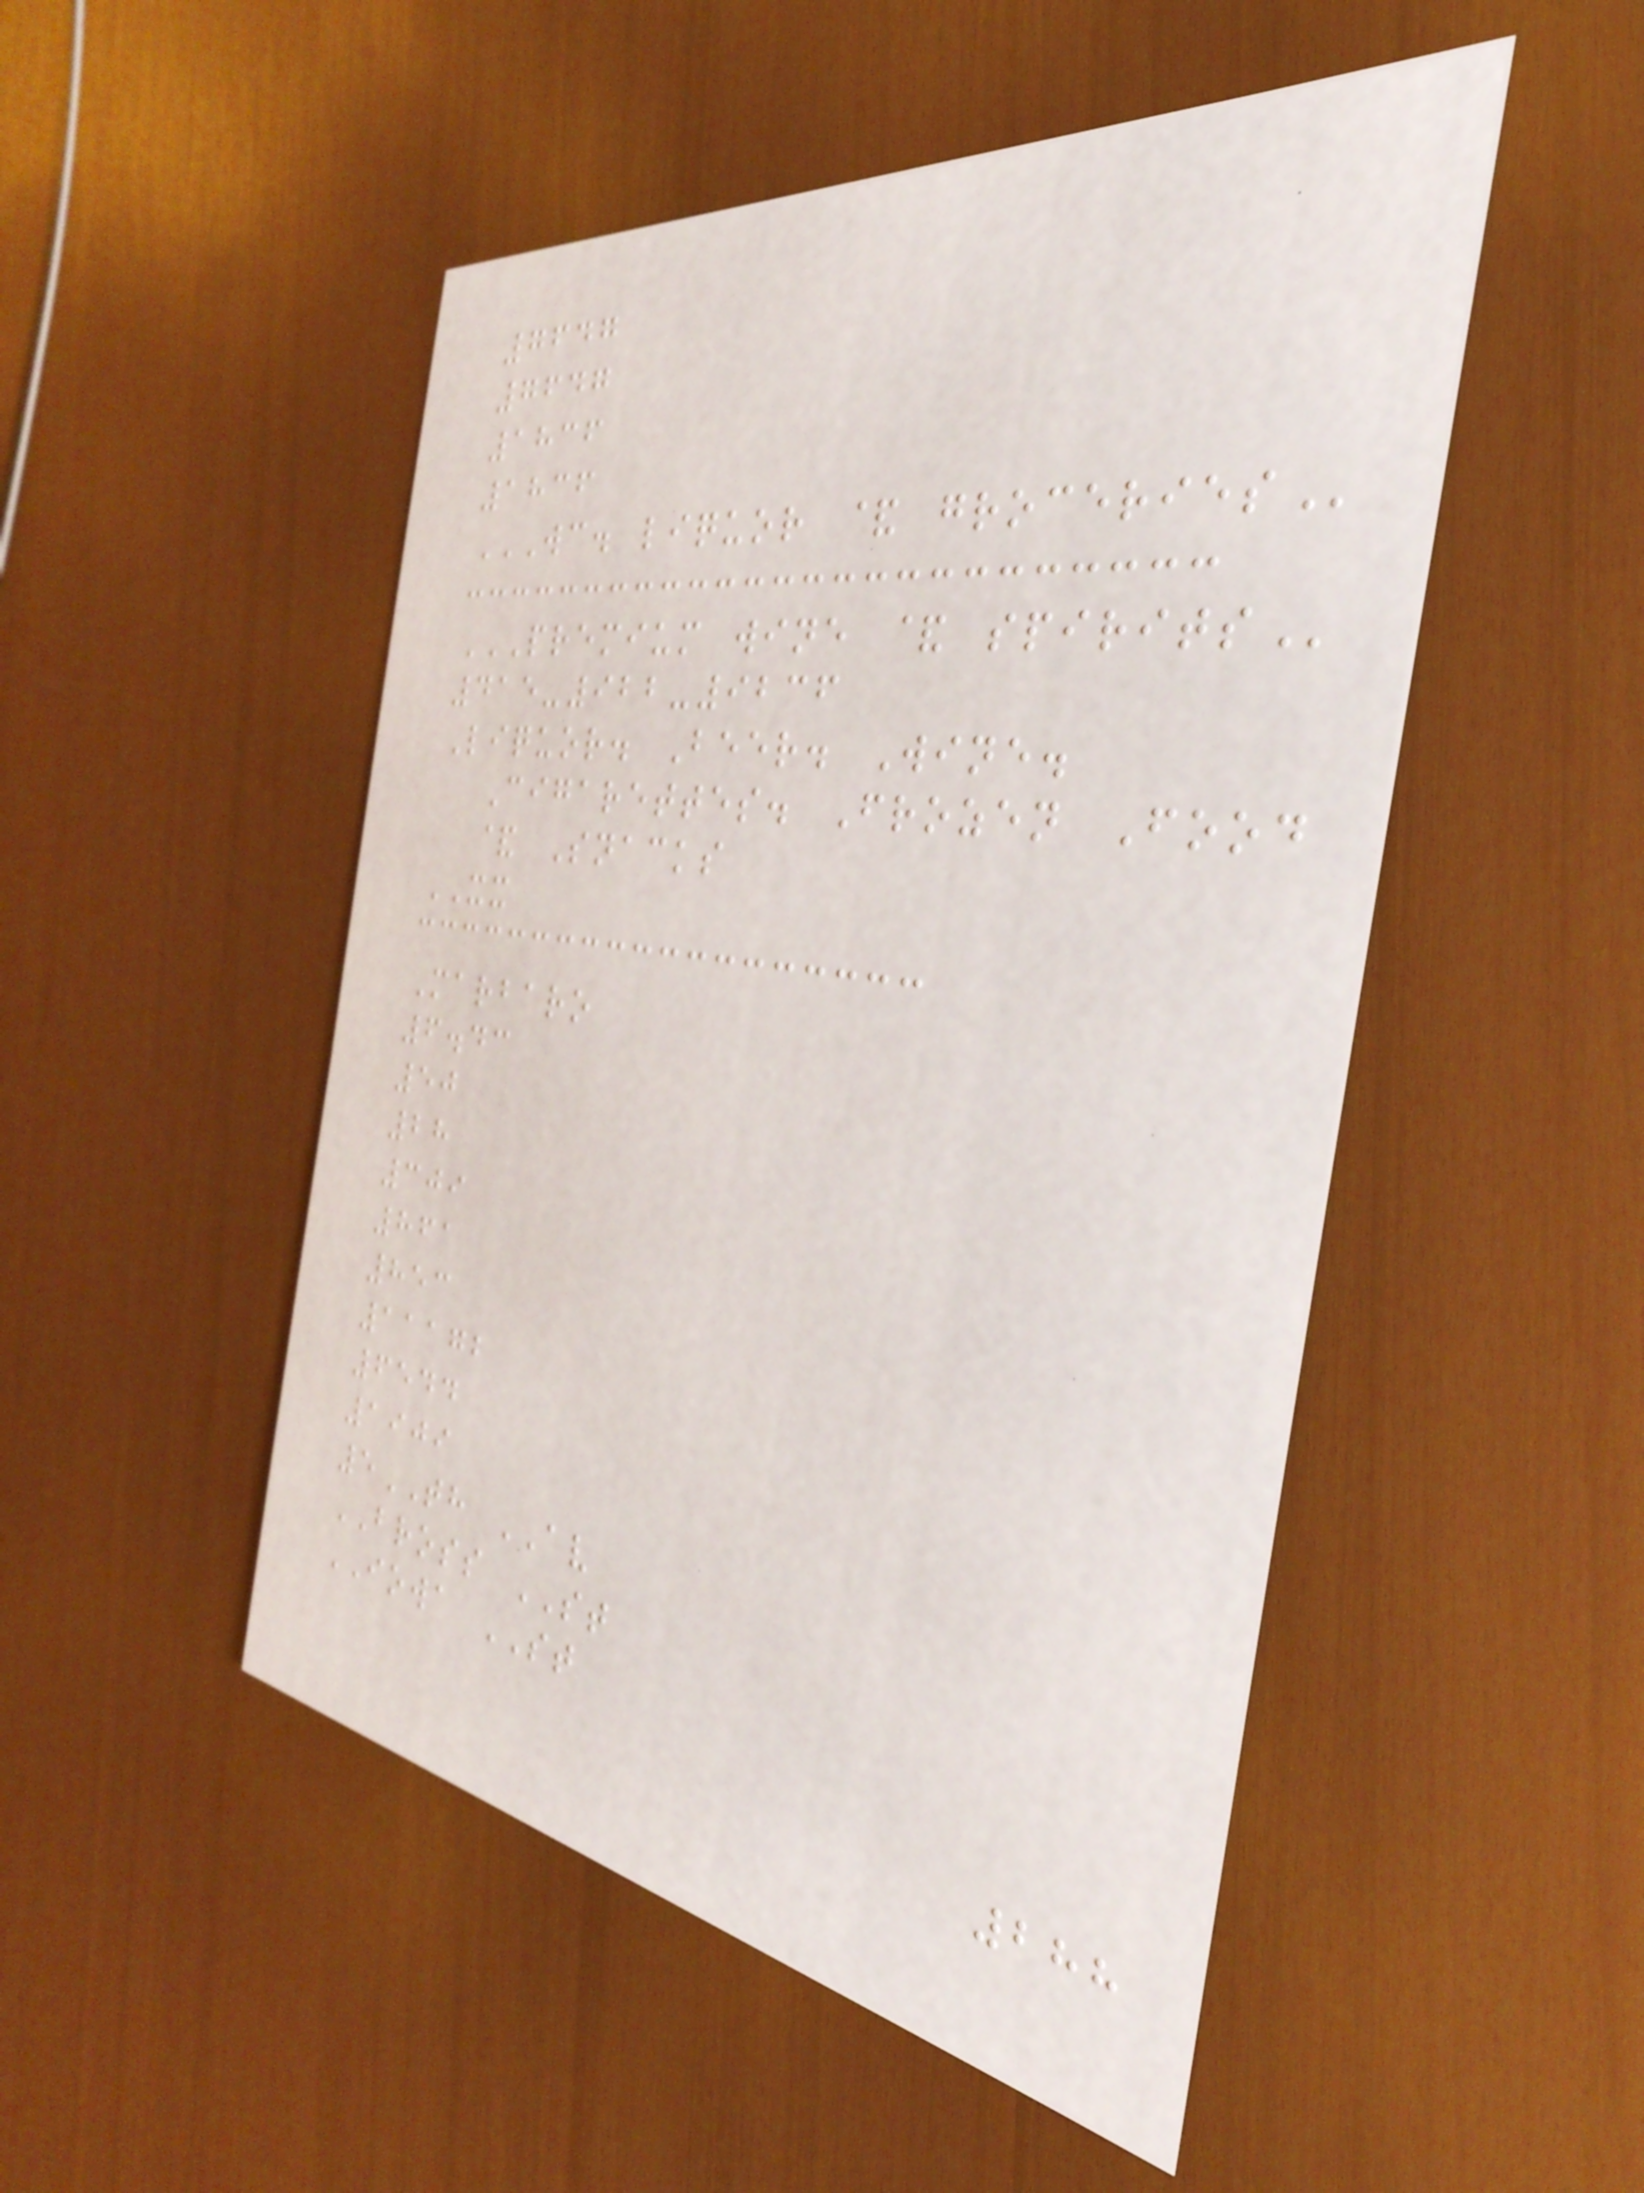7647
7647
1836
1836
WC. LIQUOR & GROCERIES
PREMIUM WINE & SPIRITS
415-922-9236
Liquor. Beer. Wine.
Cigarettes. Frozen Food
& Snacks
XX
Marbaro
6.43
50
28
309
861
853
11172
6544
1909
5TH AV
BROSS ST
IOWA ST
288
